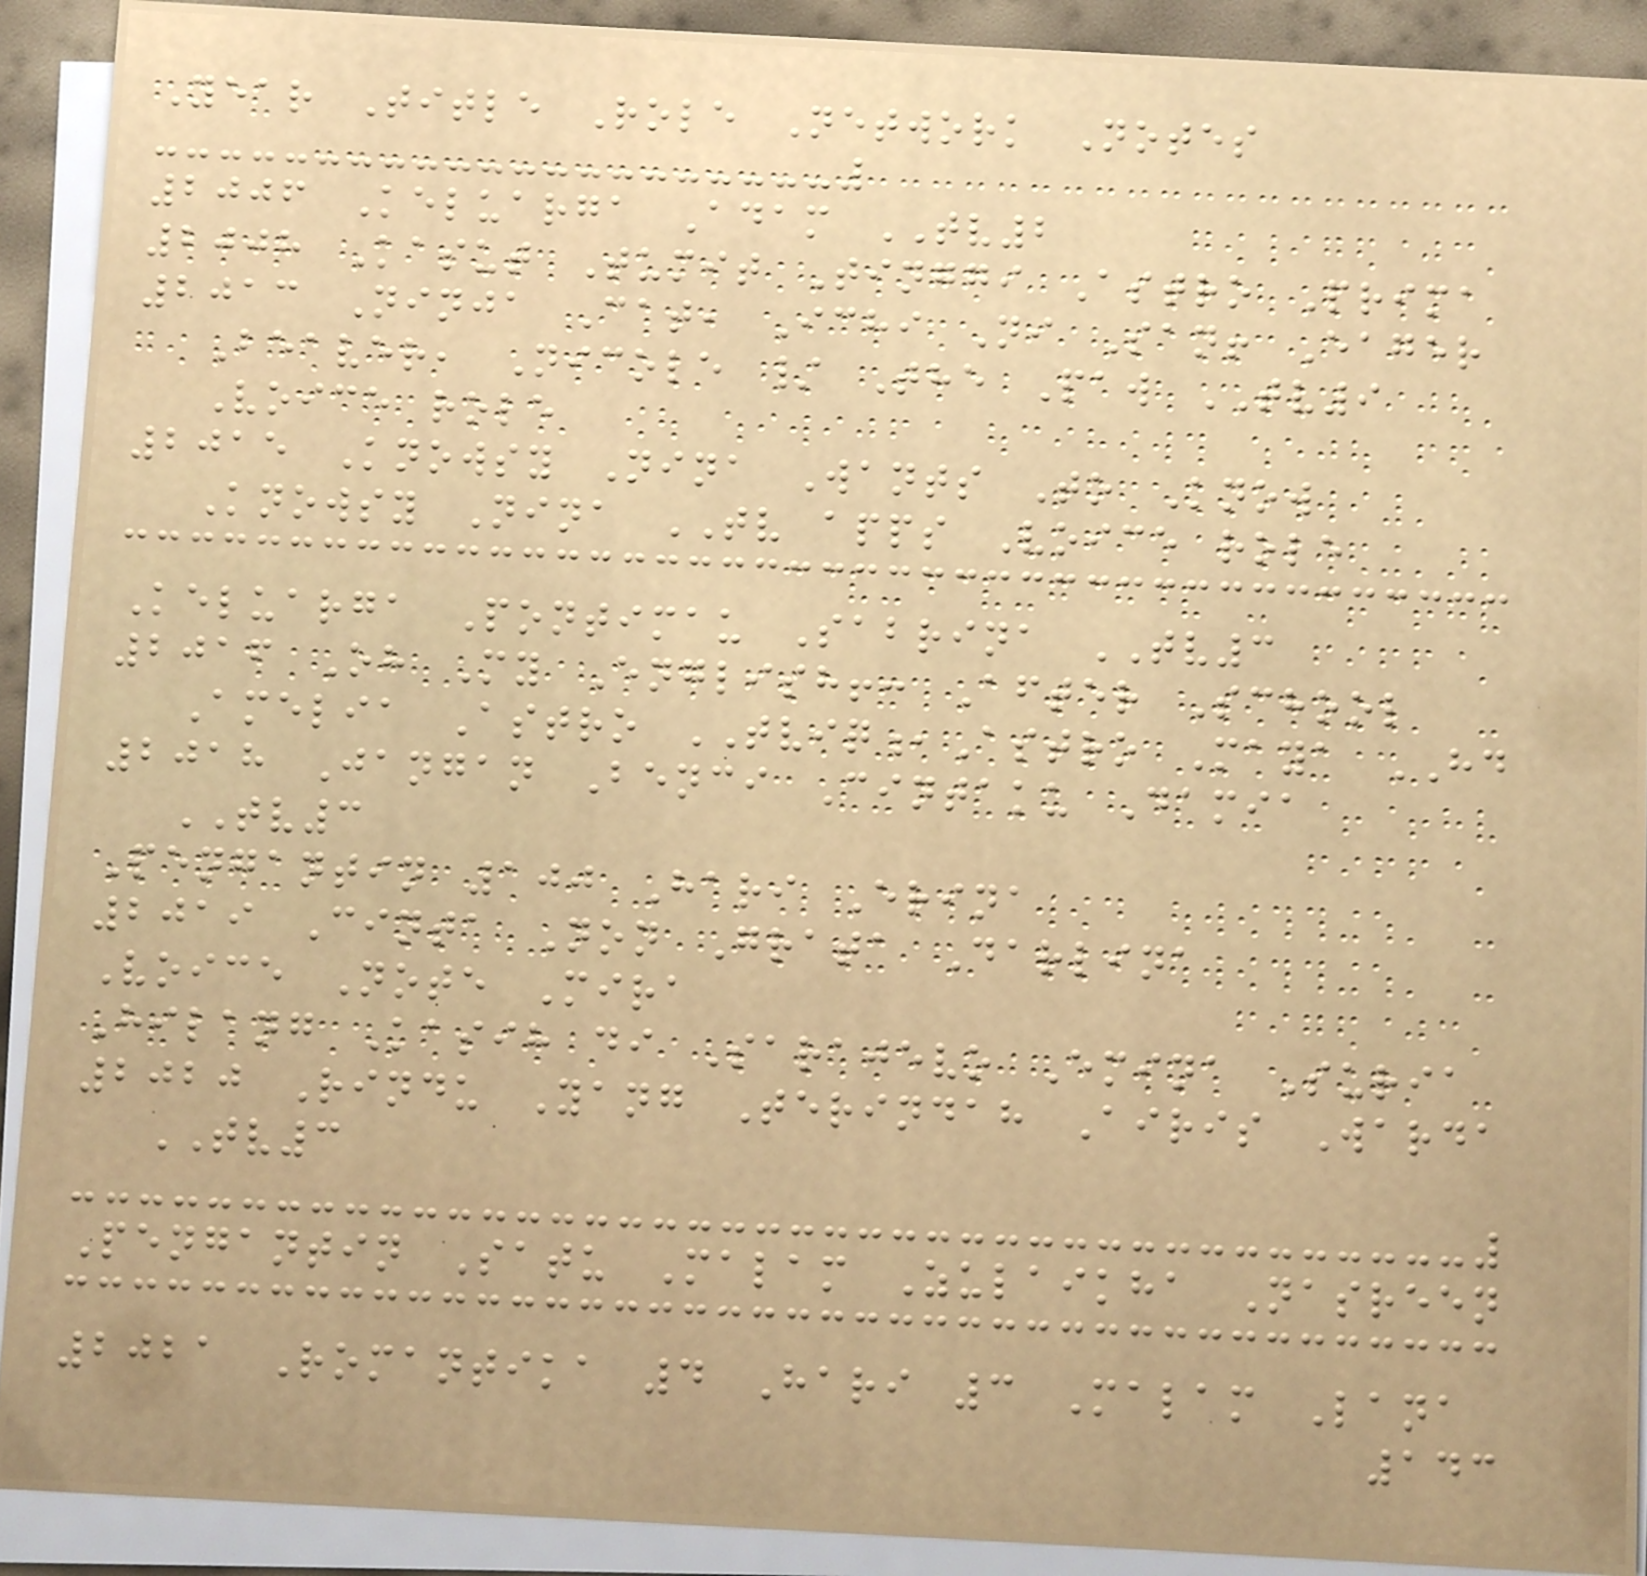Year Title Role Network Notes
2006 Keluarga Adam TV2
2008 Kasut Tumit Tinggi Astro Prima
2013 Ninja Cat, Ichi Ni San! Eager
Beaver, Nicole / The Paw TV9
Voice role
2015 Knowsy Nina Wants To Know
Knowsy Nina TV apps Voice role
Keluarga Pontimau Sabrina TV3
2016 Oh My English!: After School
Amelia Astro TVIQ,Astro Maya HD
2018 Jangan Benci Cintaku Damia
TV3
Pengantin 100 Hari Erina
2019 Cinta Non Grata Darlina
Voice Note Mira
Hilang Kasih di Sarajevo Emina Suria
2020 Rindu Yang Terindah Airis Warda
TV3
Pengantin Satu Malam Zulaikha Nasreen
2021 Romantika 4 Hari 3 Malam Lana
143
